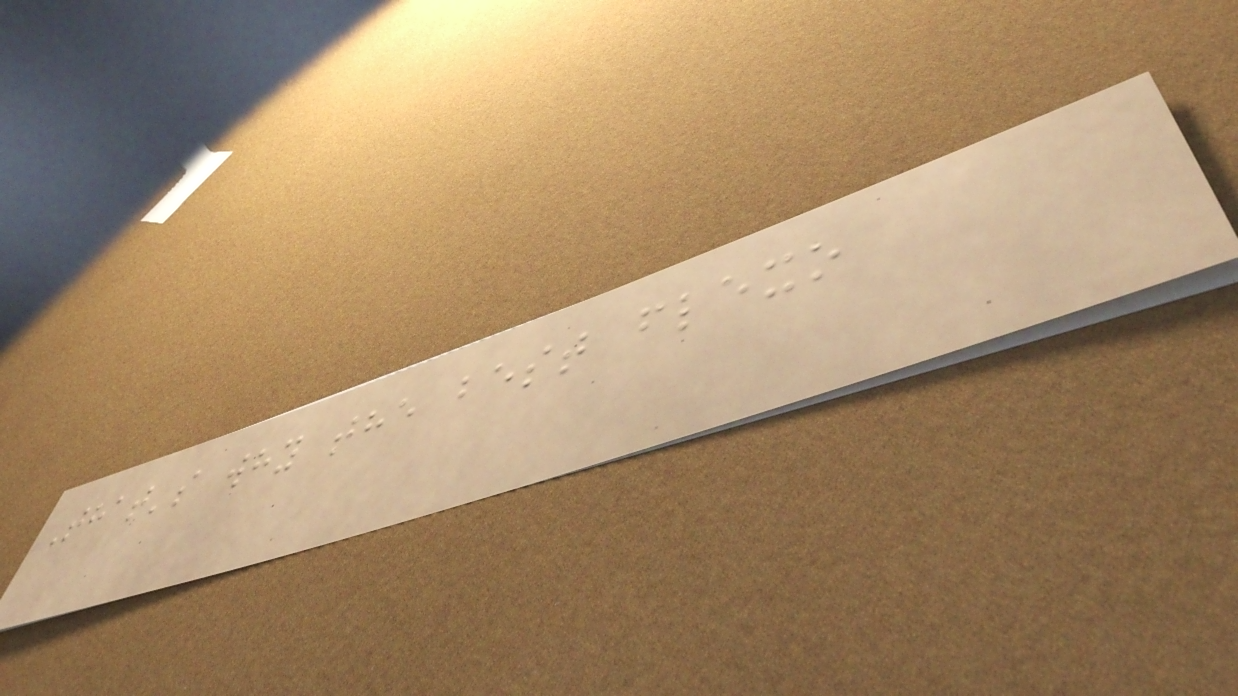That's why the best flexo
